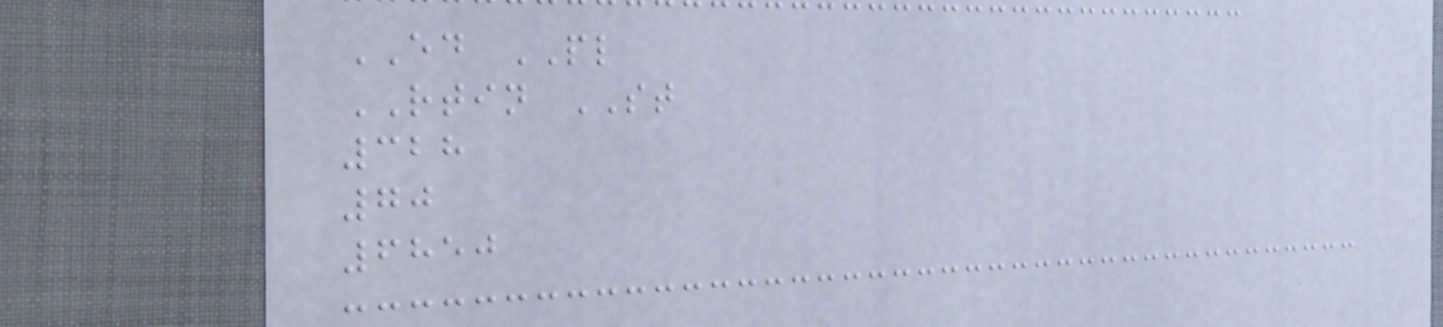ED PL
RTIN ST
328
70
6850
